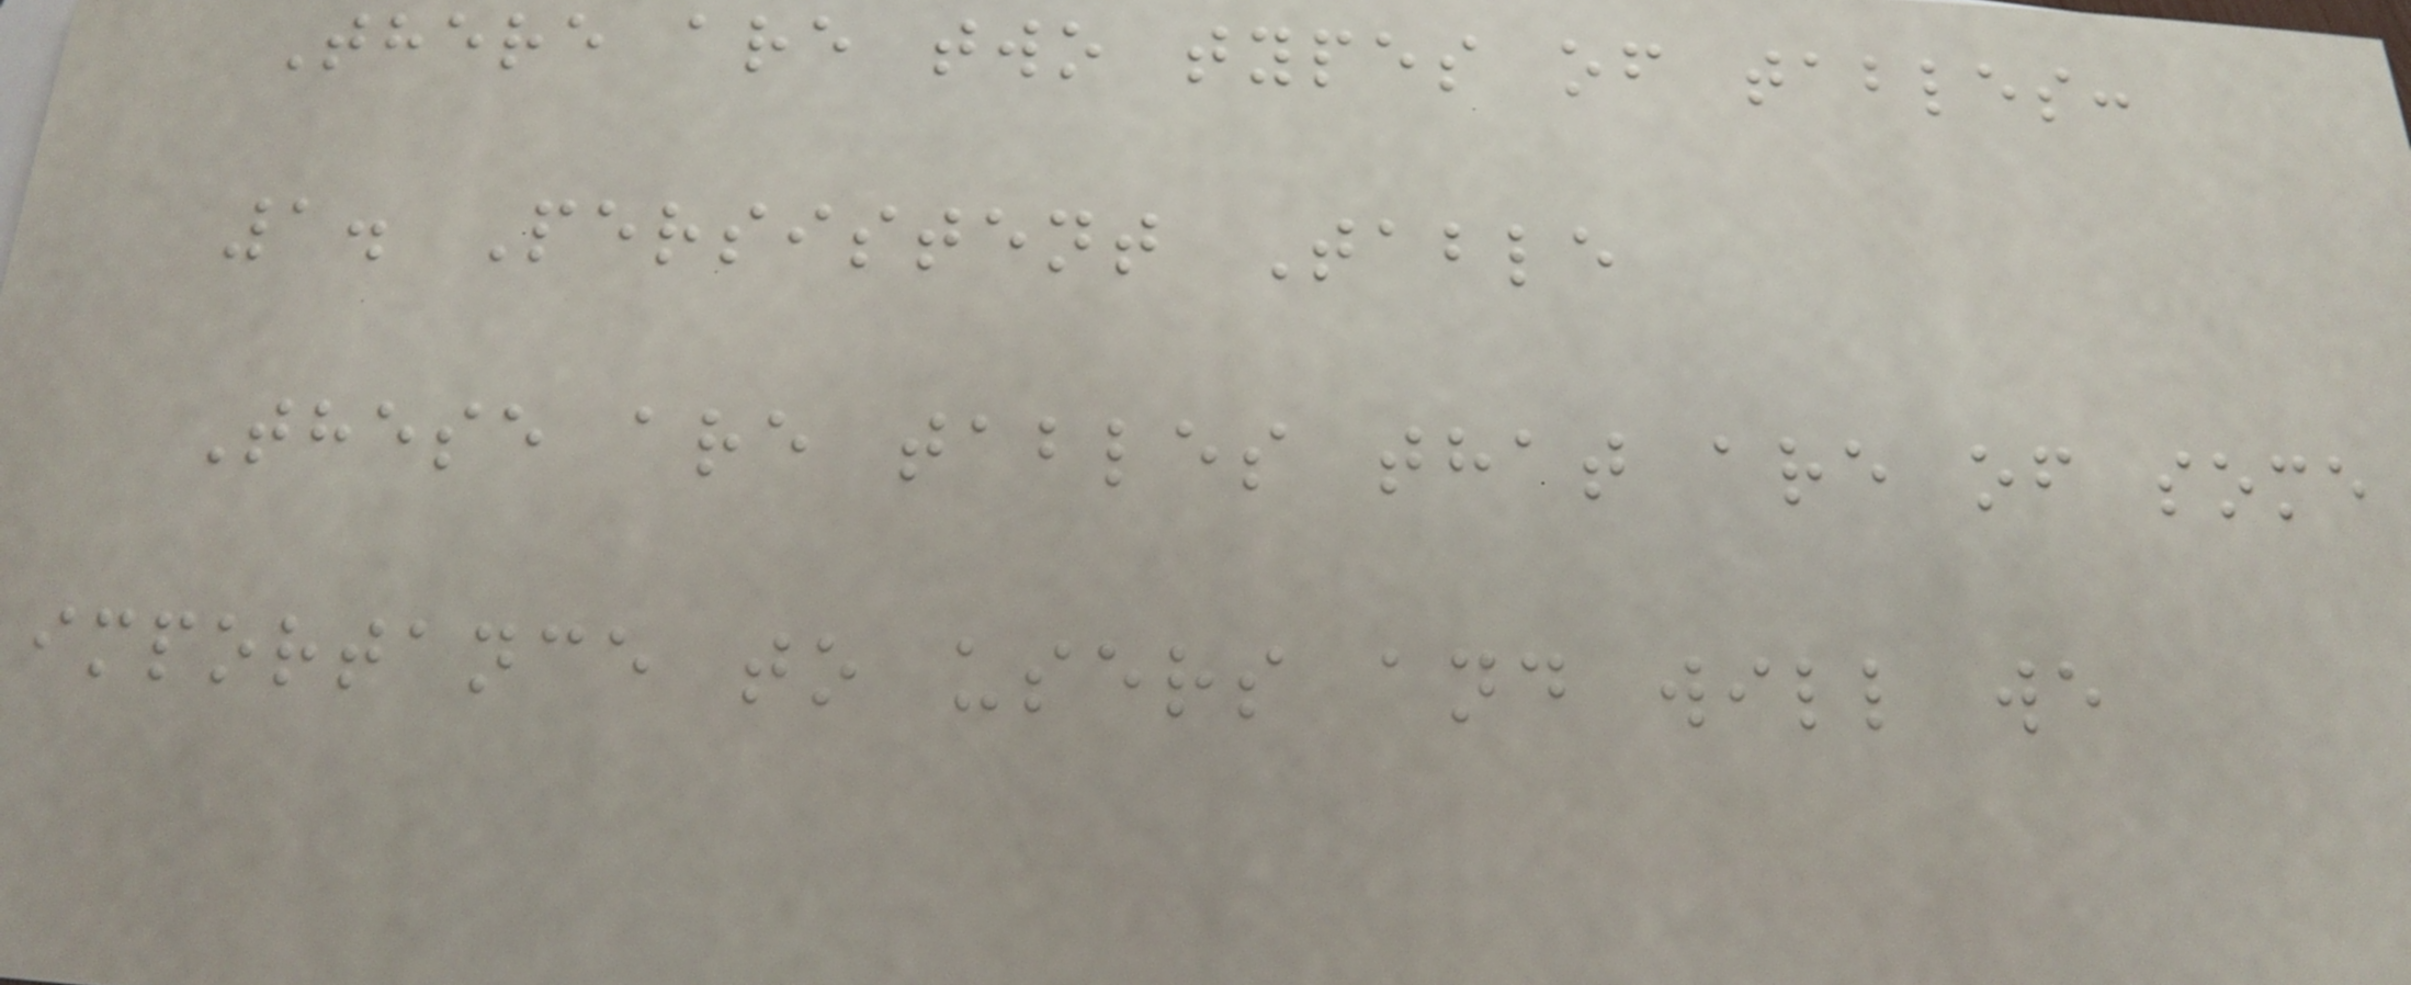There are two types of tables:
1. Persistent Table
These are tables that are of some
importance to users and will we
